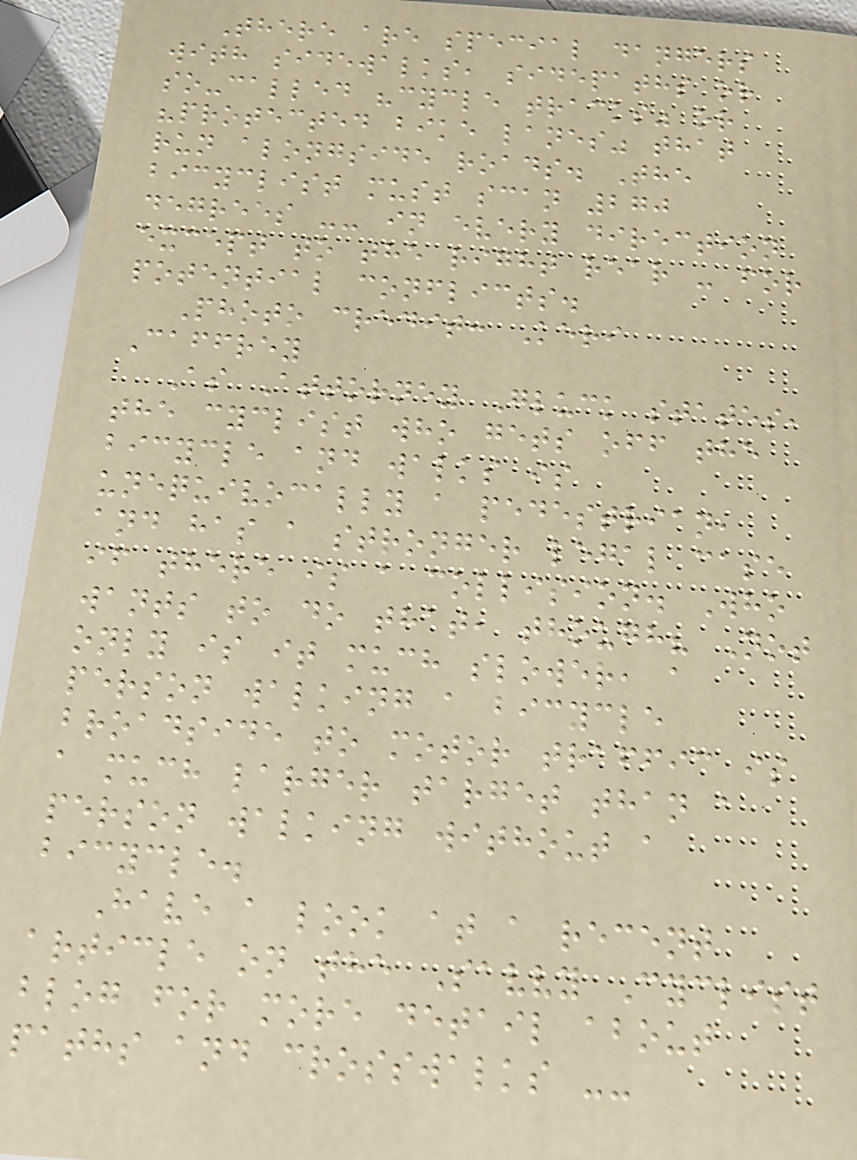There are special dangers
with sidewalks, sidepaths or
so-called "cycle tracks" or
"protected bike lanes" that
run alongside roads. The
bicyclist must scan 270
degrees -- in every direction
except to the right rear - for
potential conflicts.
Photo credit: Keri
Caffrey
As Attorney Gluck states,
the cyclist who gets off the
bicycle and walks is
unequivocally a pedestrian,
and has a stronger legal case
if there is a collision. Who
wants to do that, though? Not
only is it much slower, a
person walking a bicycle
broadside to motor traffic is
a much larger target than a
person walking without a
bicycle.
Have a look at a recent
article on the Savvy Cyclist
blog for more detail about
paths and crosswalks --
